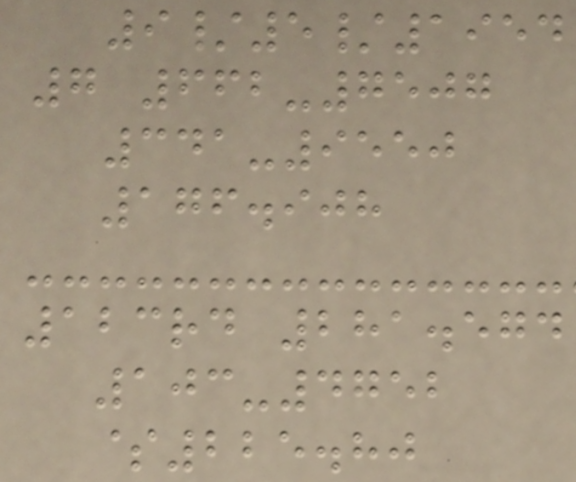9/5/1954
7 662-7507
341-9550
176.908
123rd 281.574
103-4752
$225.80
